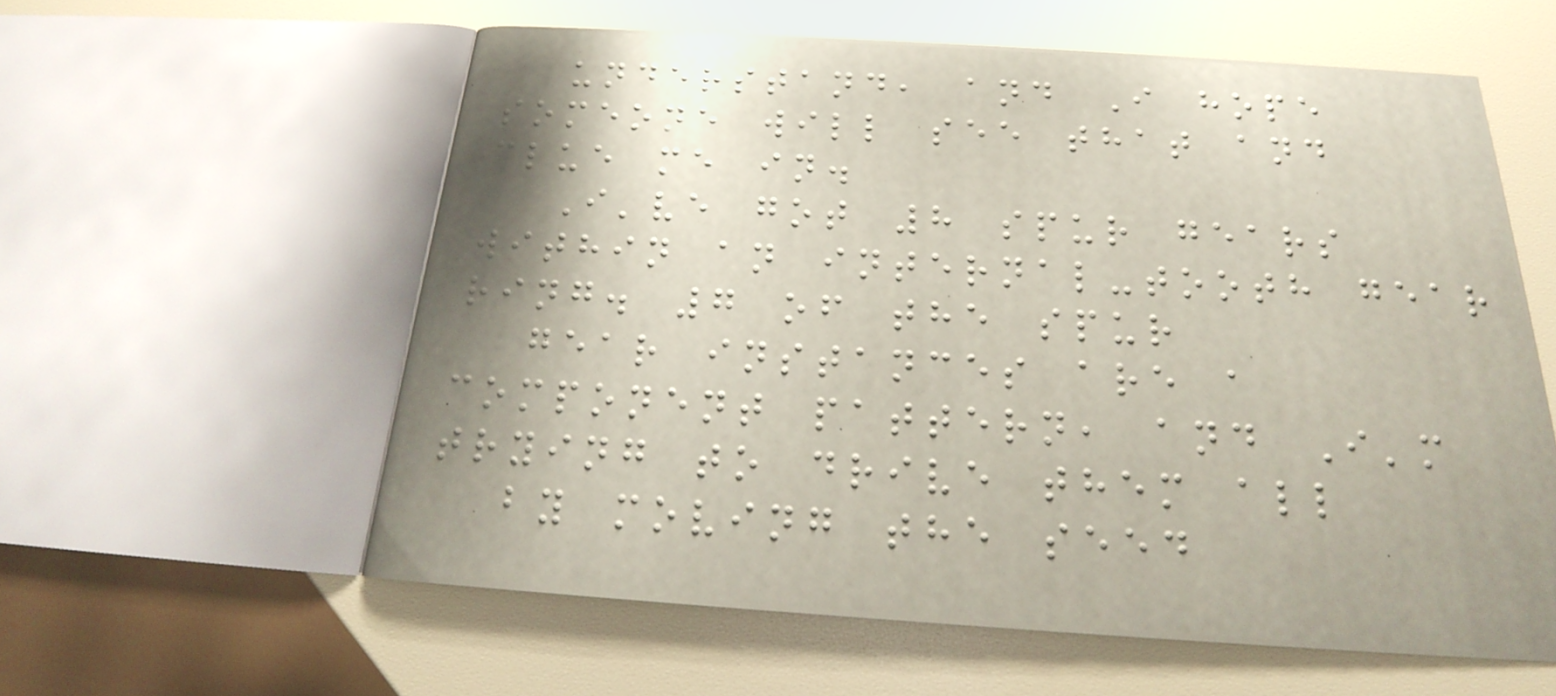understand, and I hope
someone will see that and
clue me in.
I've got 8 spur gears
within an internal-tooth gear
ring. 7 of the spur
gear instances are a
component pattern, and I'm
trying to drive them all
by moving the seed
